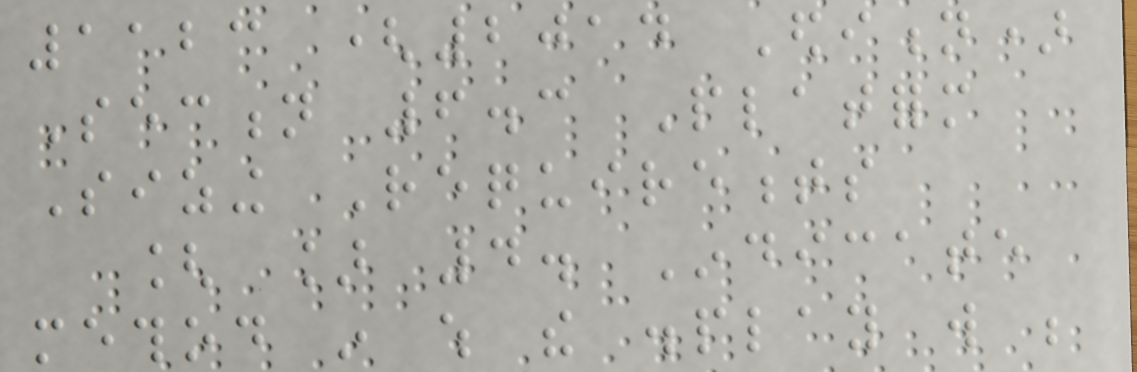1123 (2014 Edition)
Section 6.3 Platform
Sizing Requirements
[ ] 4. Indicate
method in which the display will be
